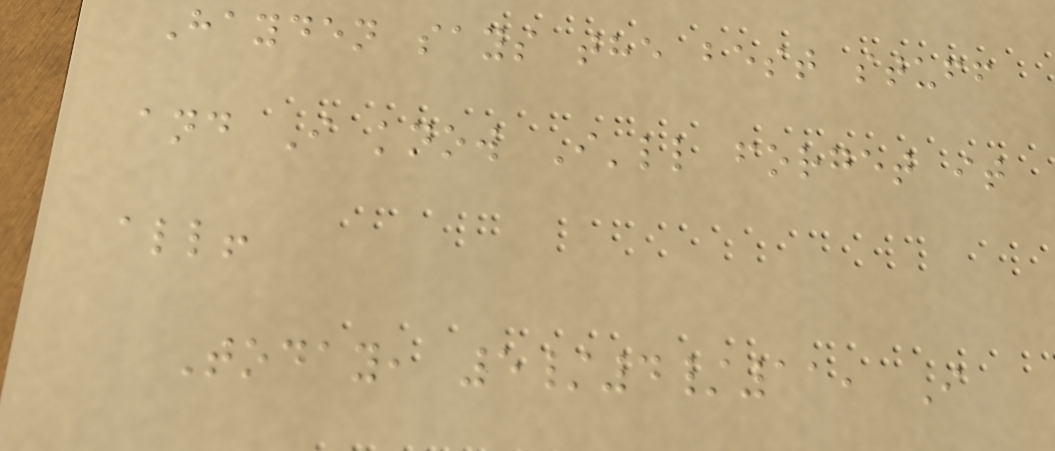Hayden says the best stuff
and I know I'll forget it
all!
Today, 5/4/11, I
